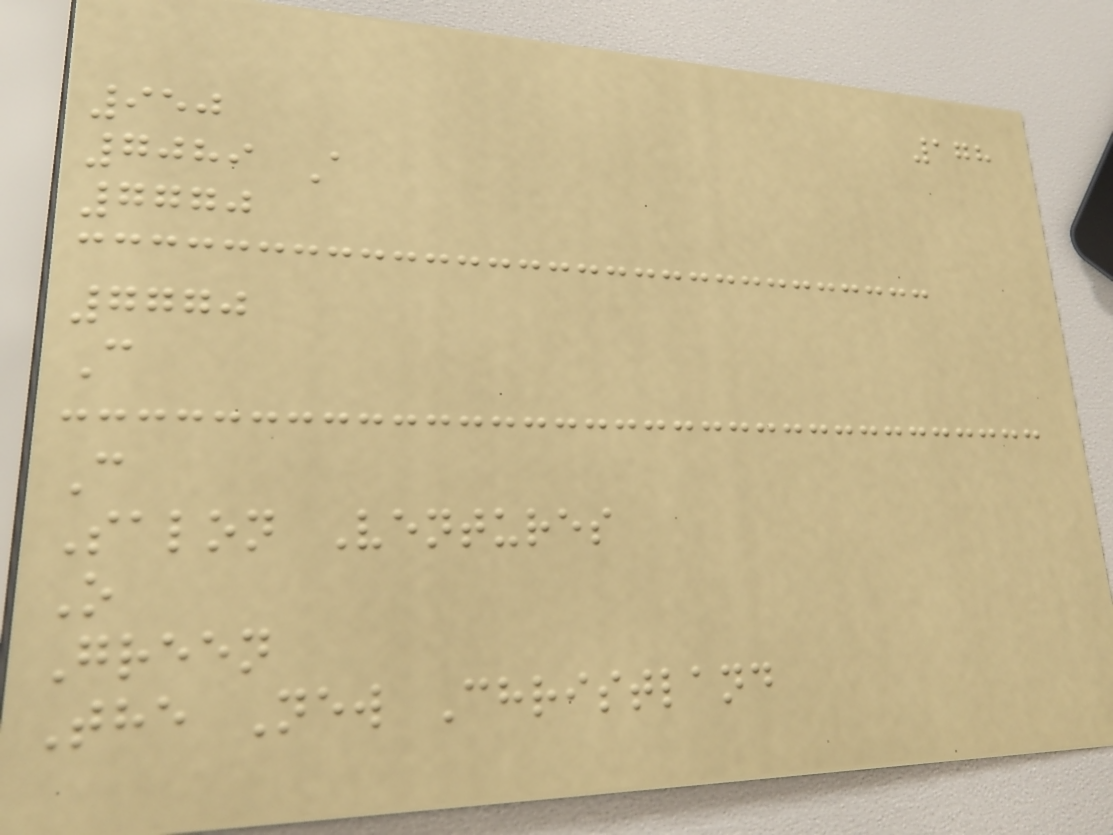178
950
7089 A
7770
7770
C
C
Salon Ventures
O
Green
The New Christland
